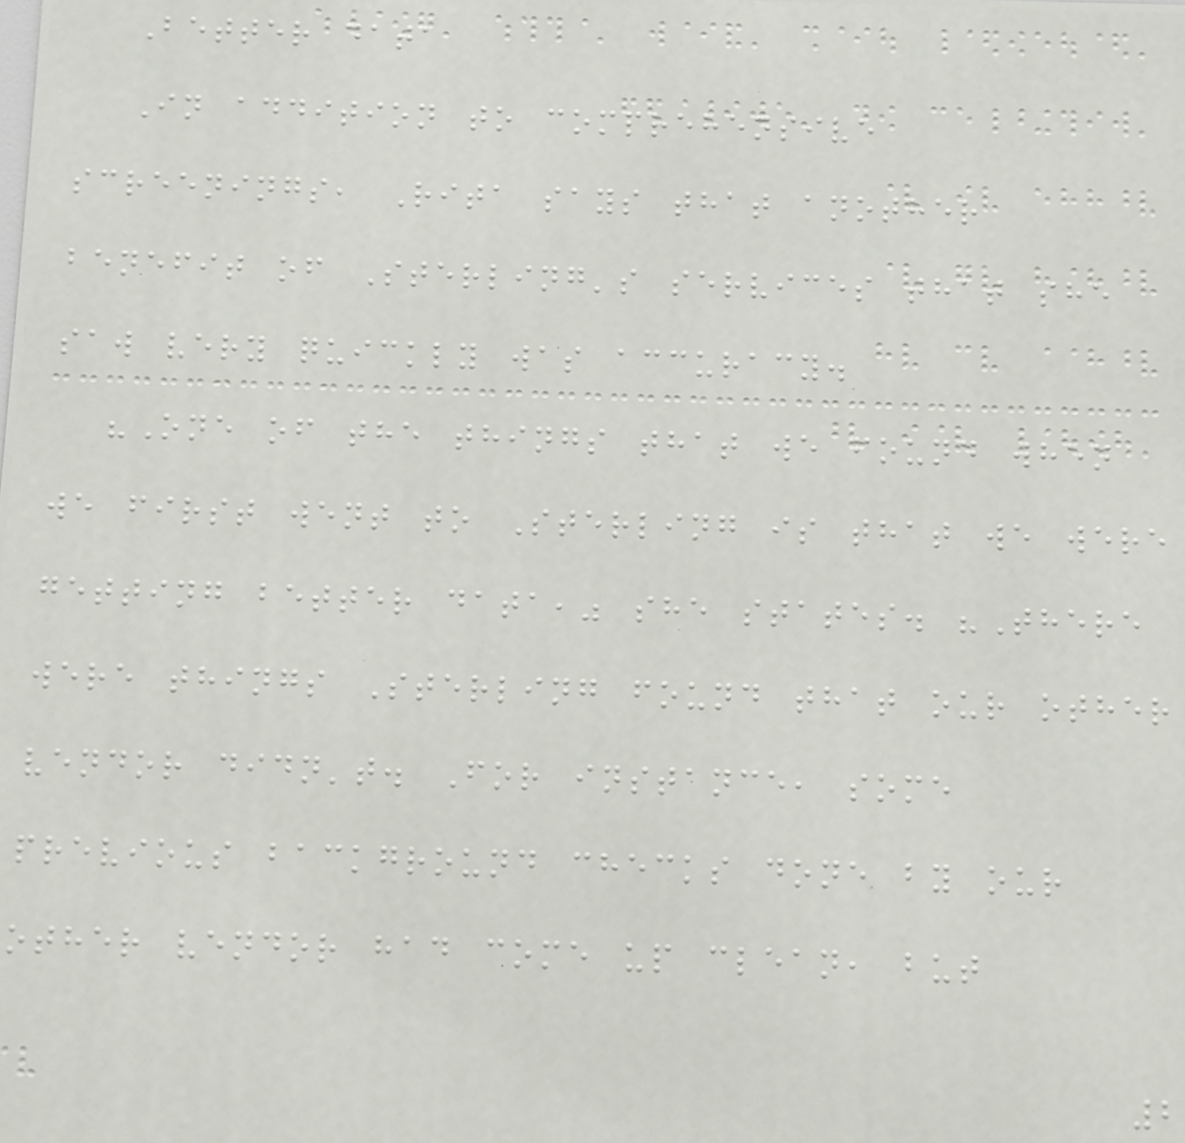Better data
In addition to comprehensive
screenings, Rita says that another
benefit of Sterling's services that she
saw very quickly was accuracy.
"One of the things that we found when
we first went to Sterling is that we were
getting better data," she states. "There
were things Sterling found that our other
vendor didn't. For instance, some
previous background checks done by our
other vendor had come up clean, but
2
